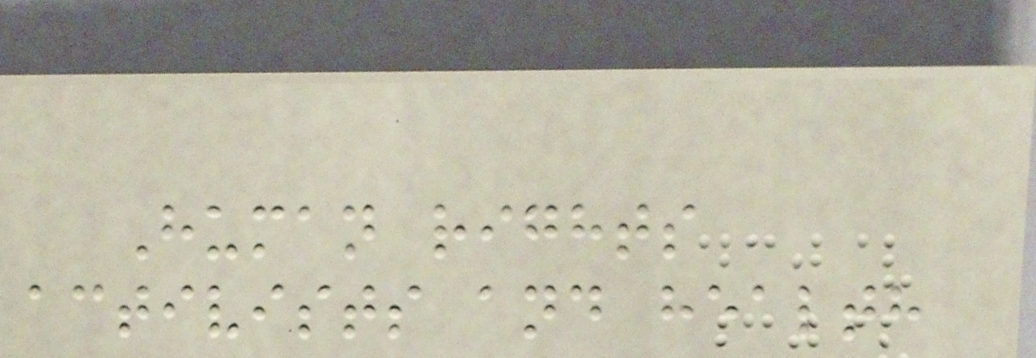Human rights
activists and health
